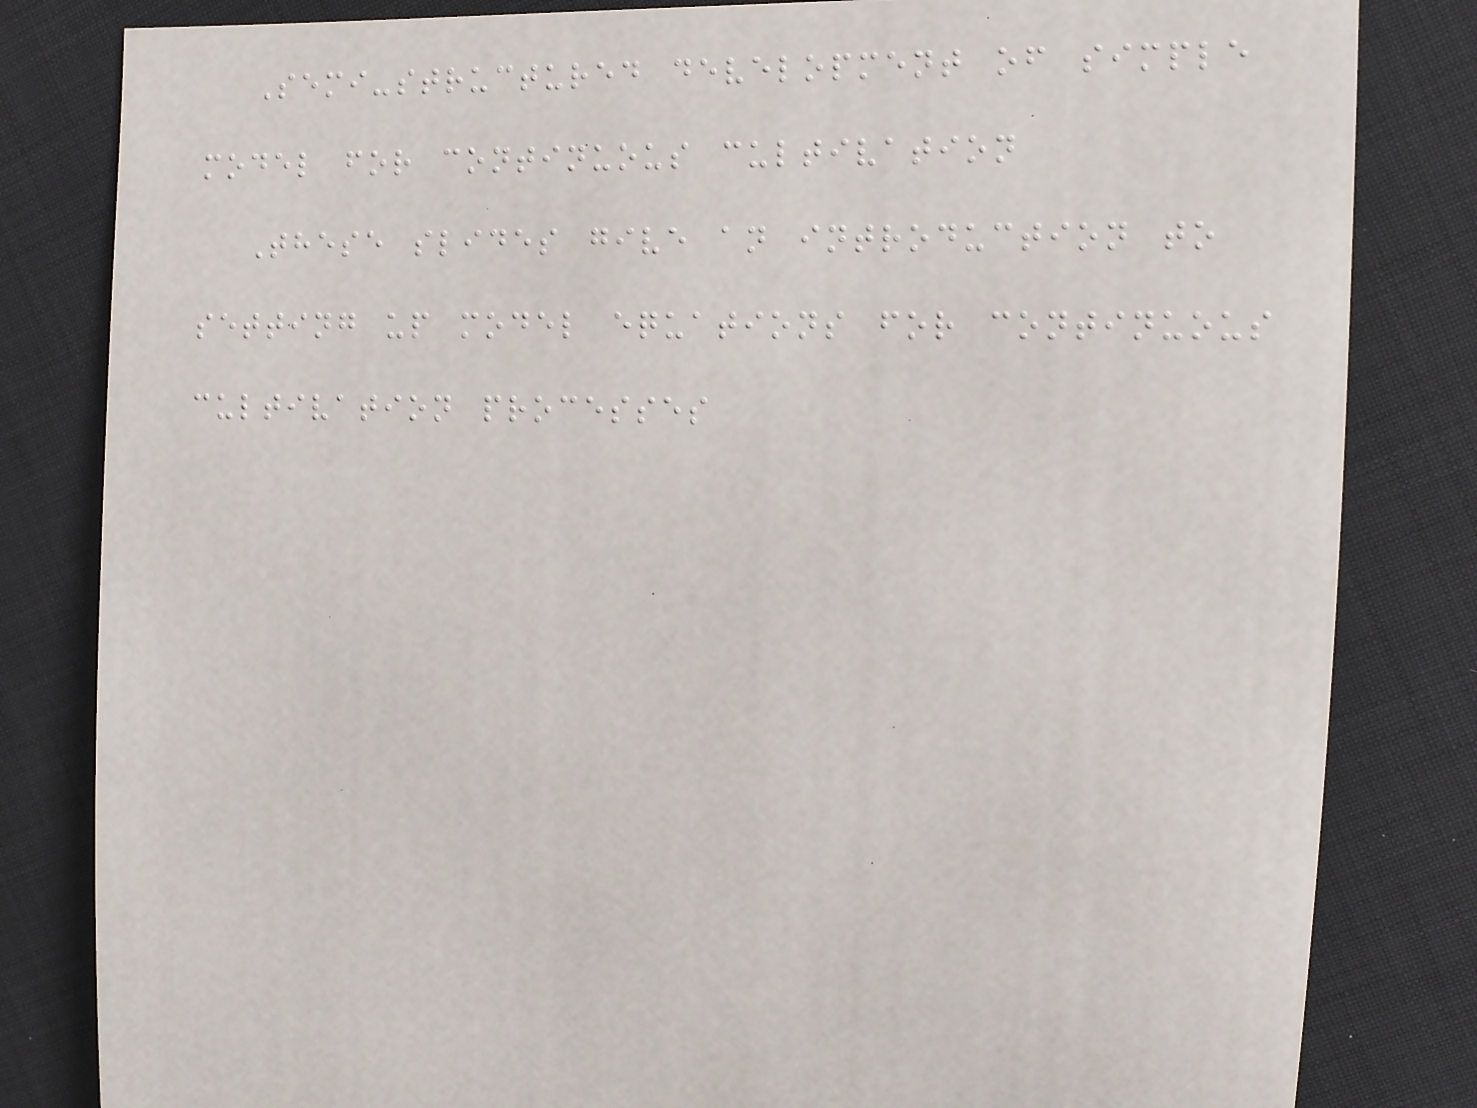Semi-structured development of simple
model for continuous cultivation
These slides give an introduction to
setting up model equations for continuous
cultivation processes
